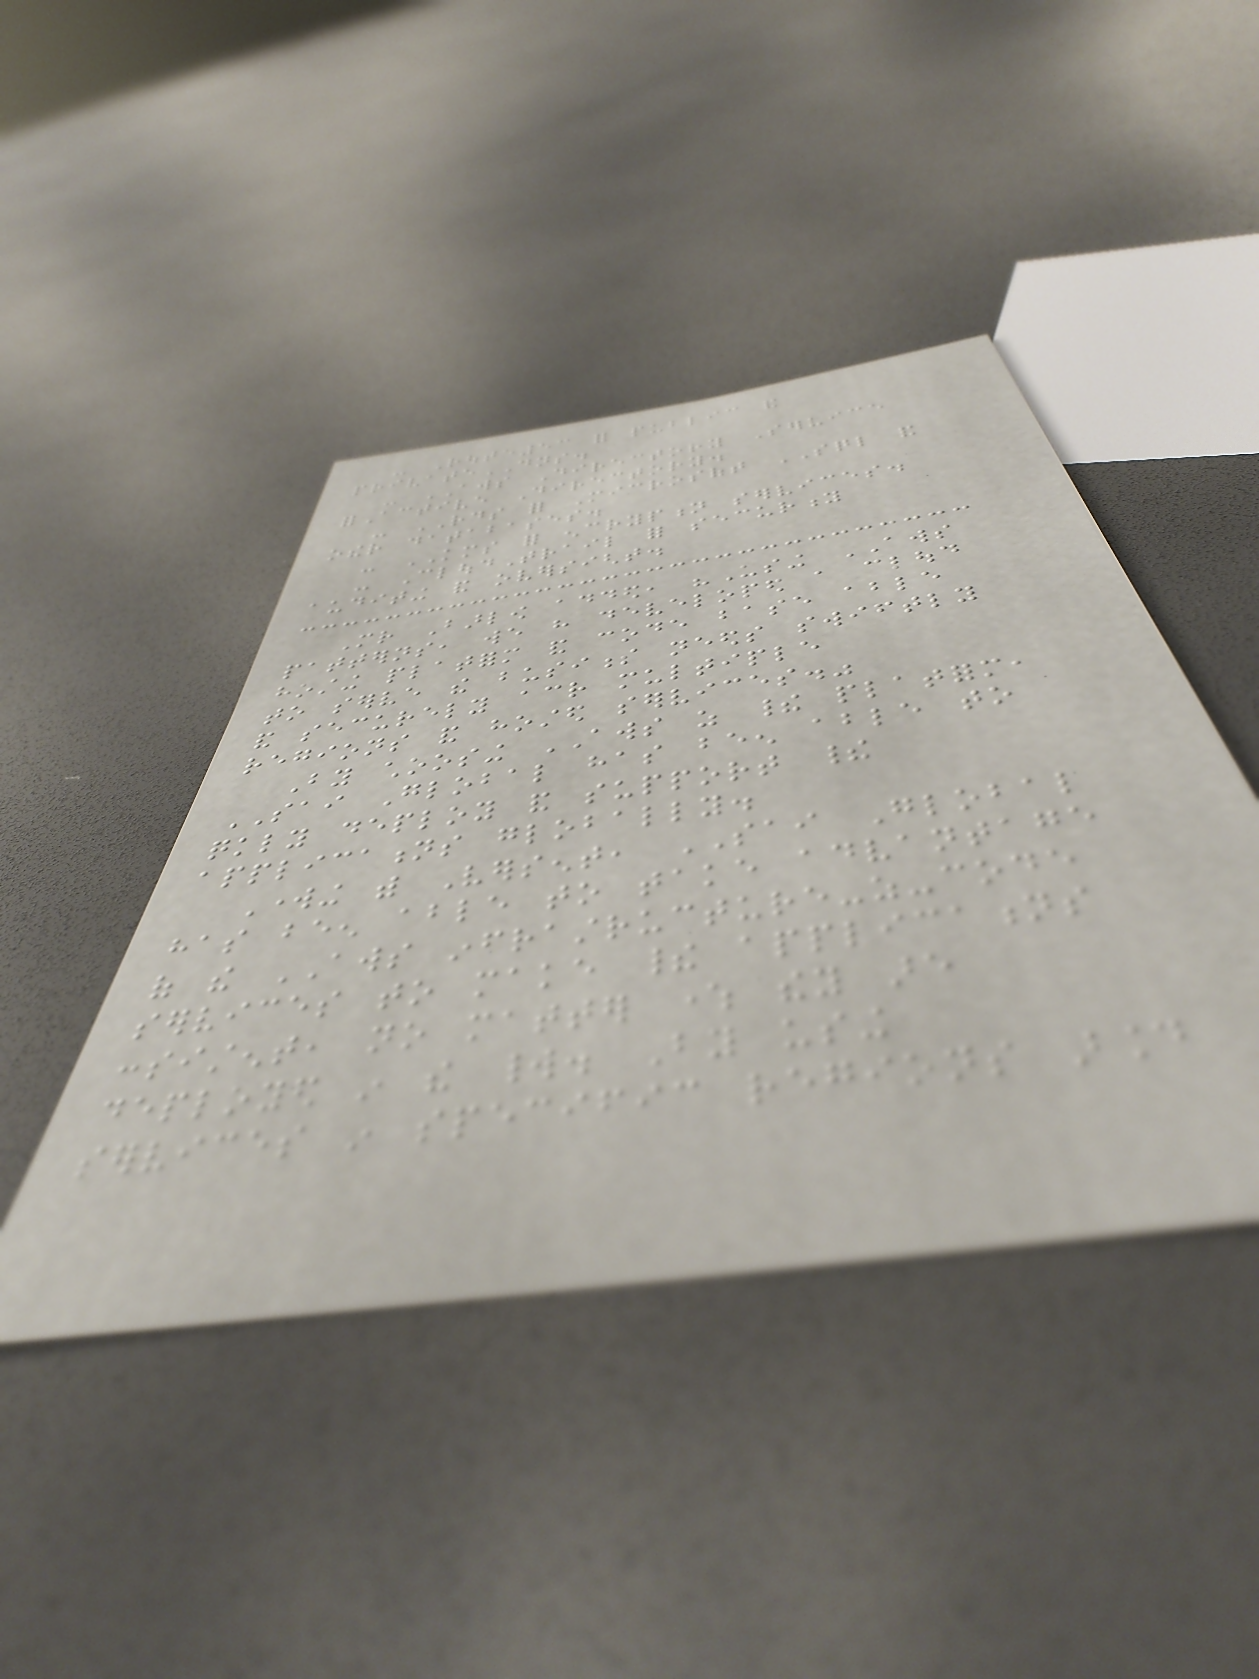- Route53 for public and
privateDNS.
- AWS Directory Service
forActive Directory.
- RDS for Microsoft SQL and
other databases.
- KMS for encryption services.
- CloudTrail for security
auditing and oversight.
Mr Barlow added, "Using AWS
patterns, we have developed a cloud
hosting platform and code base able
to serve the business needs swiftly
and securely across multiple
regions and hosted services."
By choosing AWS as their platform,
SAI Global has been able to
quickly deploy and support their
applications globally.
Working with Versent, SAI Global
has been able to take advantage
of the AWS infrastructure-as-code
services to make their applications
consistent, no matter where they are
deployed in the world. By using
services in specific regions around
